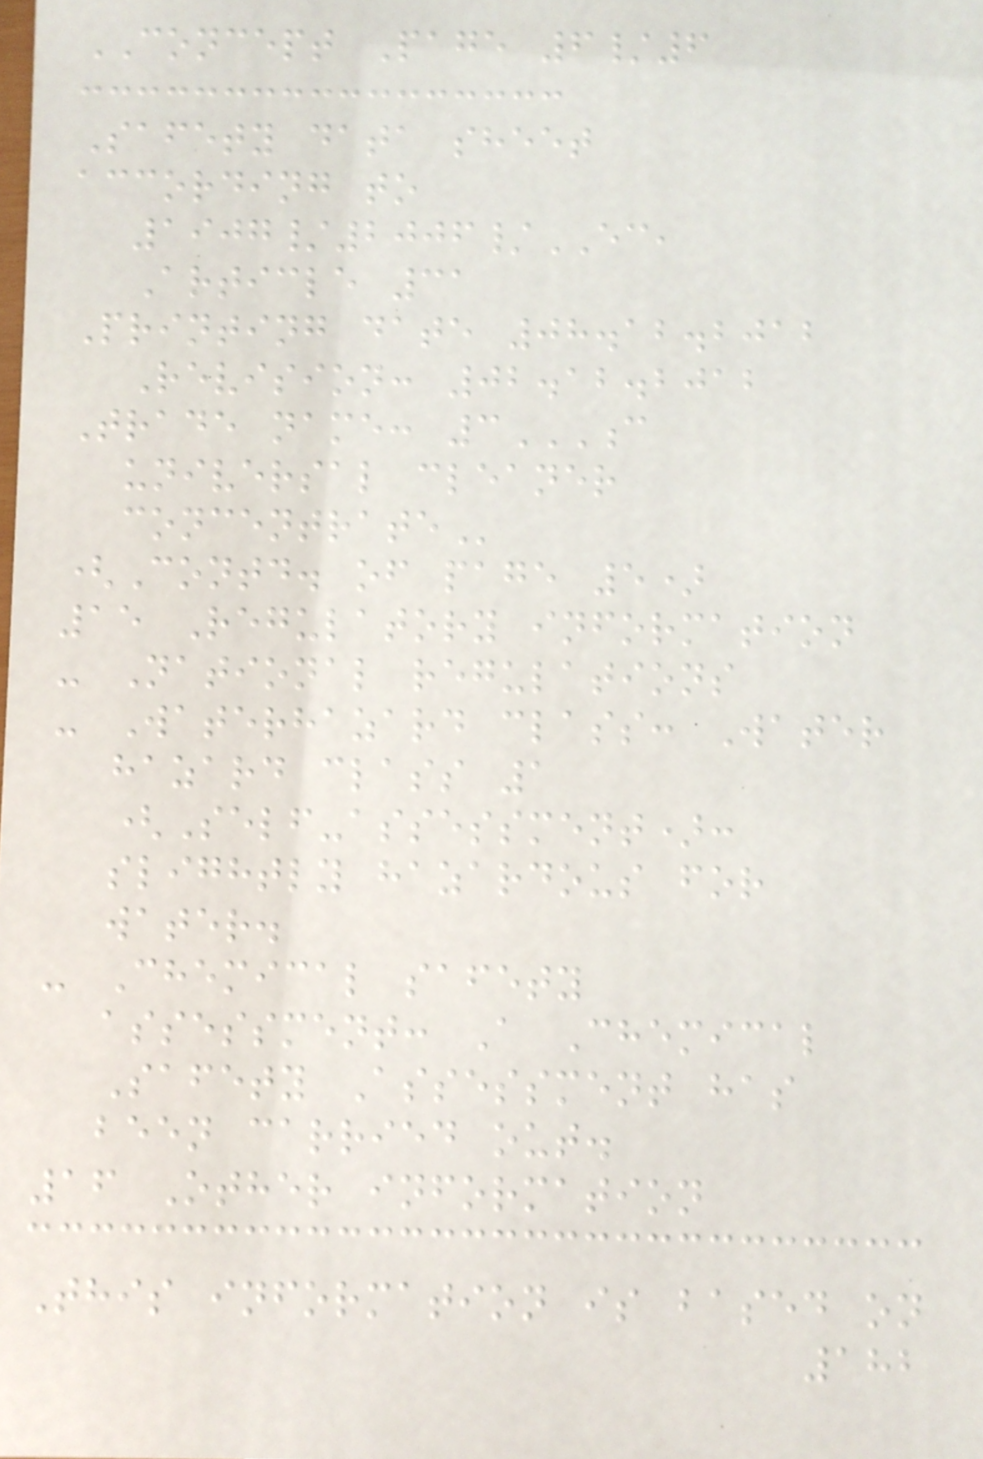CONCEPT Page 6/6
Safety data sheet
according to
1907/2006/EC,
Article 31
Printing date 08.12.2012
Revision: 02.12.2012
Trade name: 3C
UNIVERSAL CLEANER
CONCENTRATE
(Contd. of page 5)
15 Regulatory information
- National regulations
- Waterhazard class: Water
hazard class 1
(Self-assessment):
slightly hazardous for
water.
- Chemical safety
assessment: A Chemical
Safety Assessment has
been carried out.
16 Other information
This information is based on
182
